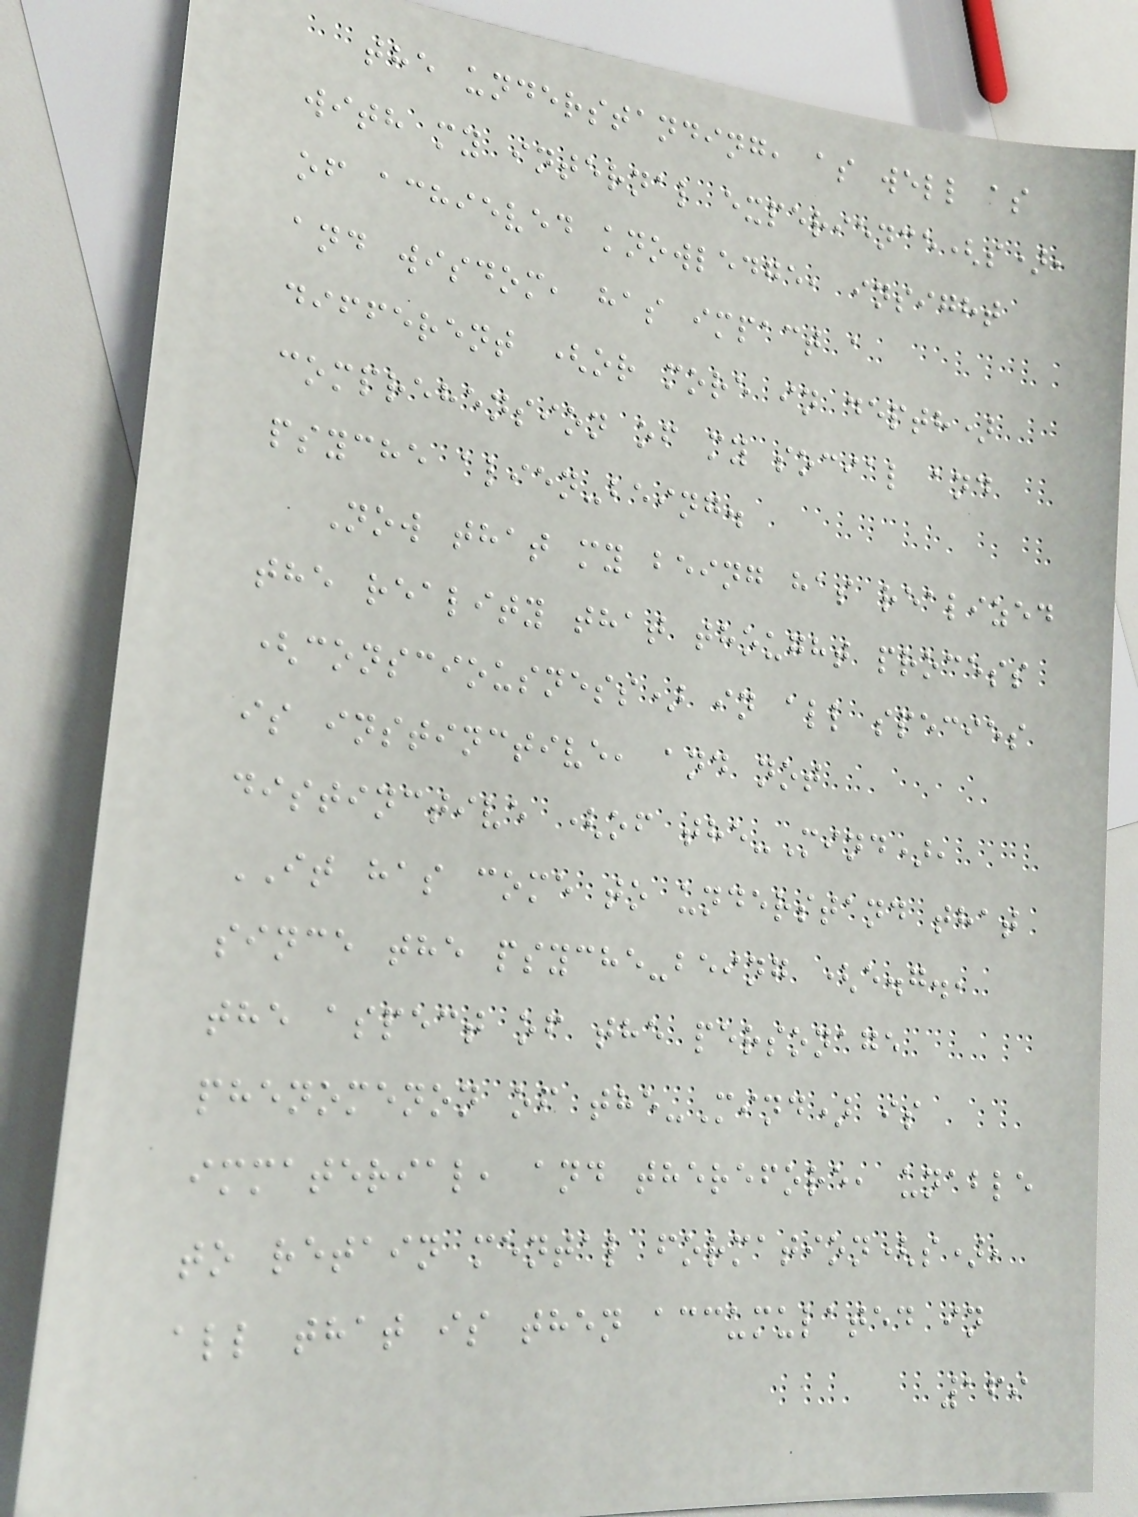the understanding, as well as
with my internal experience(s),
of achieved knowledge, insight
and wisdom, has impact a
different (or more in depth)
comprehension of my social and
psyche alien-being.
Now that my being has realized
the reality that thought process
(consciousness) in all species
is instinctive, and not
distinctive (of the-Mind),
IT has come to understand that
since the psyche-being (e.g.,
the aspect of the personage
phenomenon of the-Mind) is
immaterial, and therefore, unable
to retain mental formation(s),
all that is then accumulated in
169
